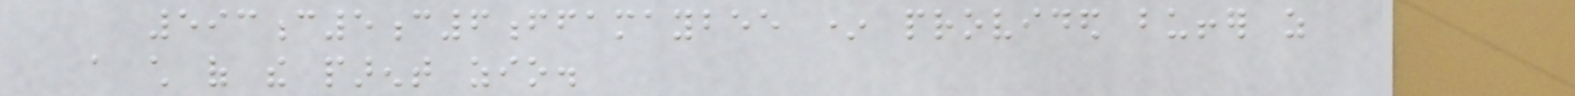593c5c6ffamaybee * provided buffer as
a child of the parent zio.
